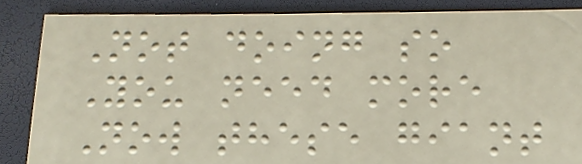Not doing so
You need more
Now these giant
